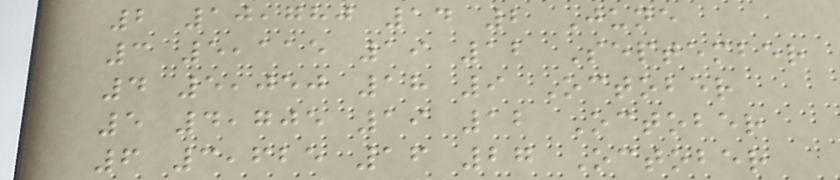2 10,780 14 2 June
3 5,115 19 12 September
4 5,050 18 9 October
5 4,705 19 12 October
6 3,625 16 27 October
